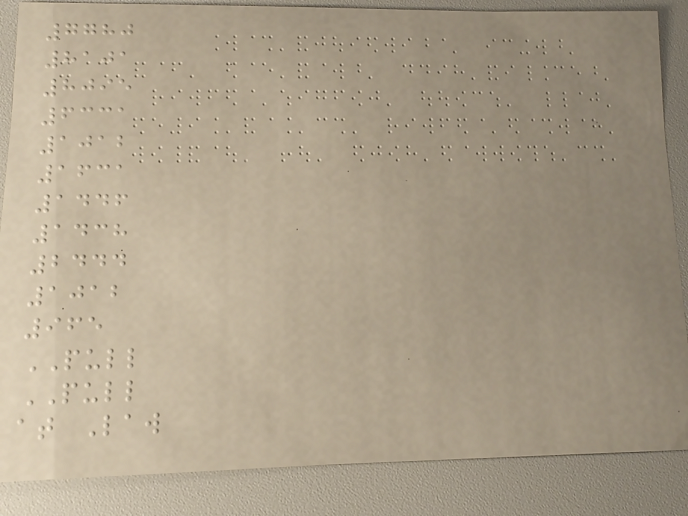7780
8101
8095
6331
1012
1631
1446
1438
2444
1012
965
PULL
PULL
at Law
